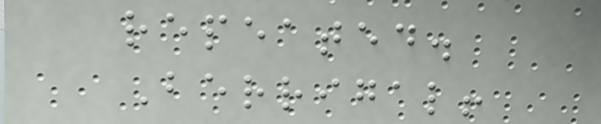repeated.
Berrigal!
